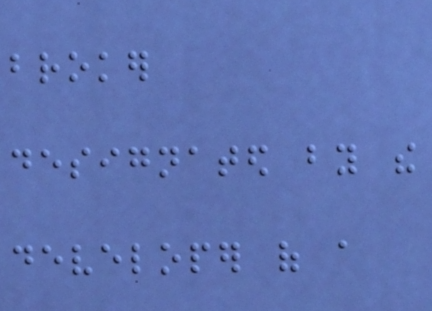broker
designated by the
developer of a
